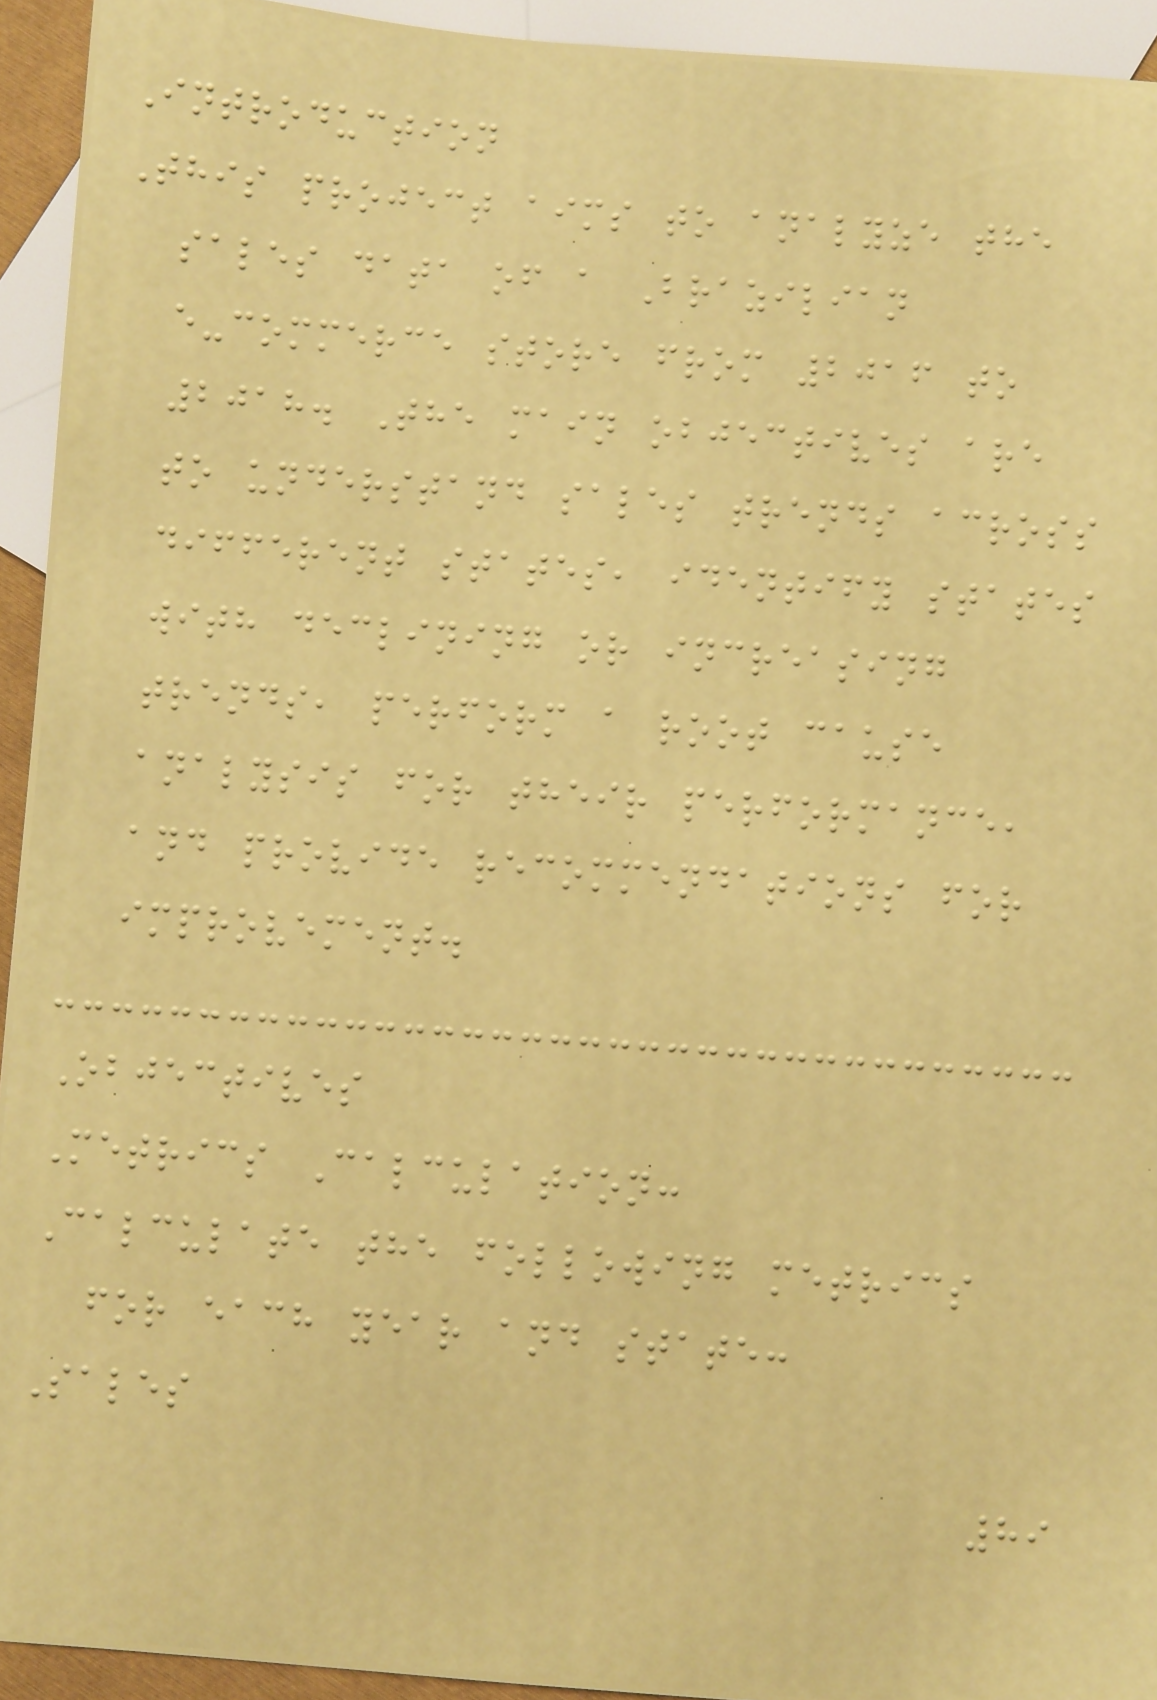Introduction
This project aims to analyze the
sales data of a Brazilian
e-commerce store from 2016 to
2018. The main objectives are
to understand sales trends across
different states, identify states
with declining or increasing
trends, perform a root cause
analysis for their performance,
and provide recommendations for
improvement.
Objectives
Metrics Calculation:
Calculate the following metrics
for each year and state:
Sales
89
